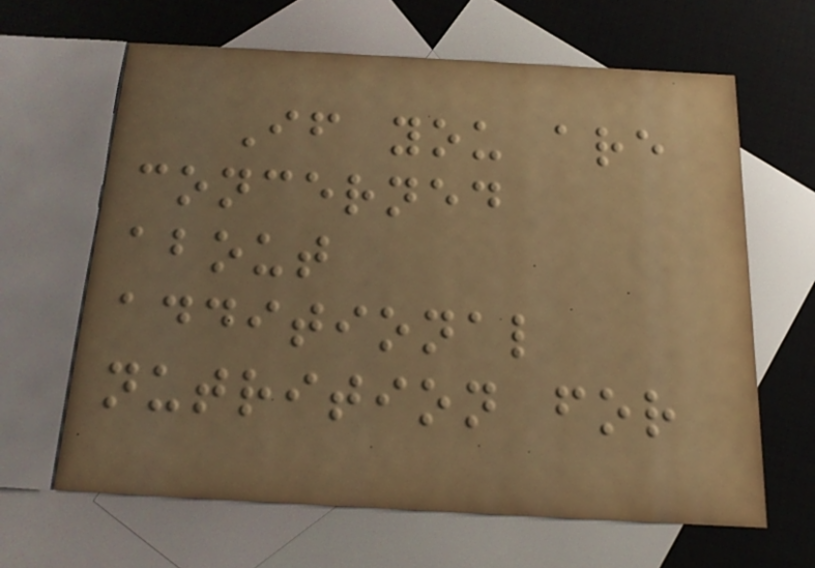If you are
concerned
about
additional
nutrition for
